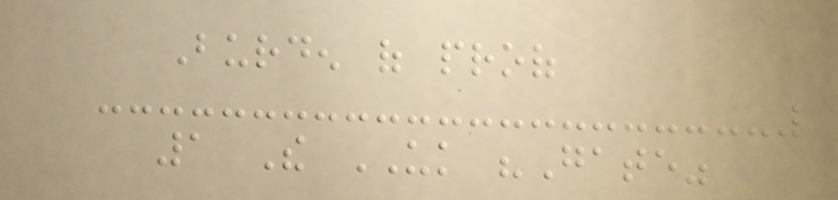Burden of proof
1 The UK "Gate"
